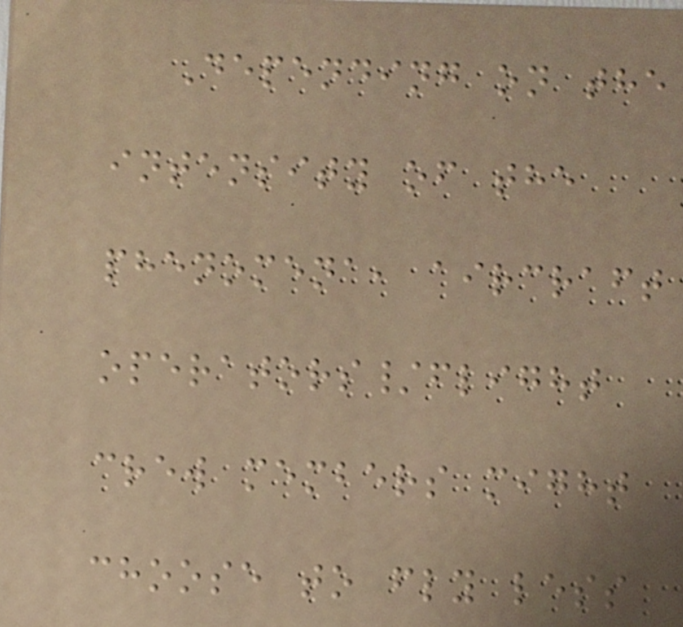Depending on the
intensity of the
phenomena, aircraft
operators/flight
crew members might
choose to fly less
